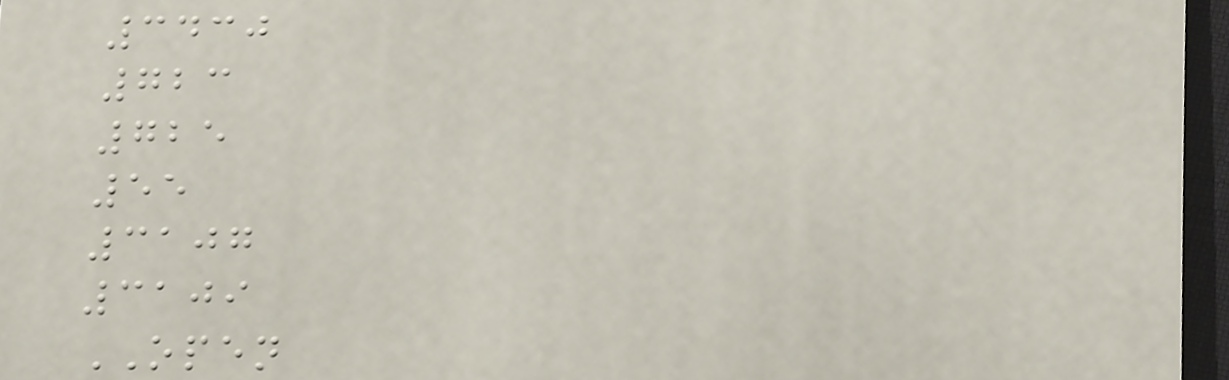3430
723
725
55
3107
3109
OPEN
